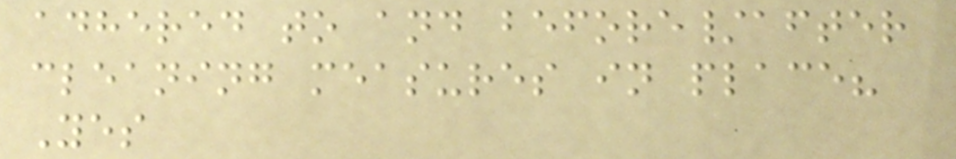adhered to and before/after
cleaning measures in place?
Yes
